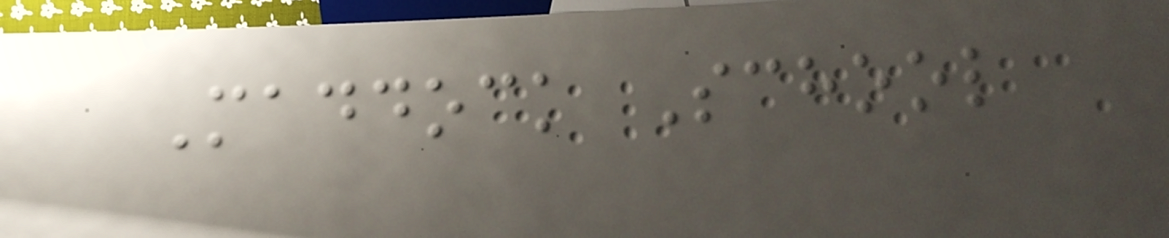Maddock School
